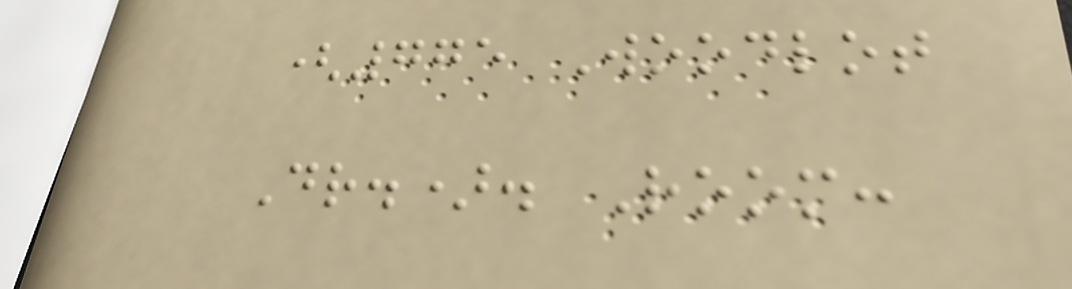(775 Woodlot
Dr.). Room:
